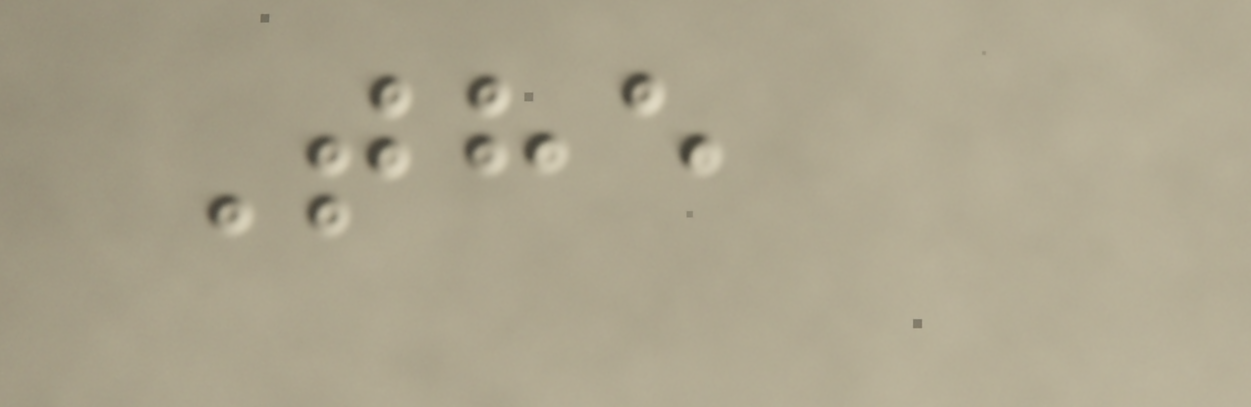The
